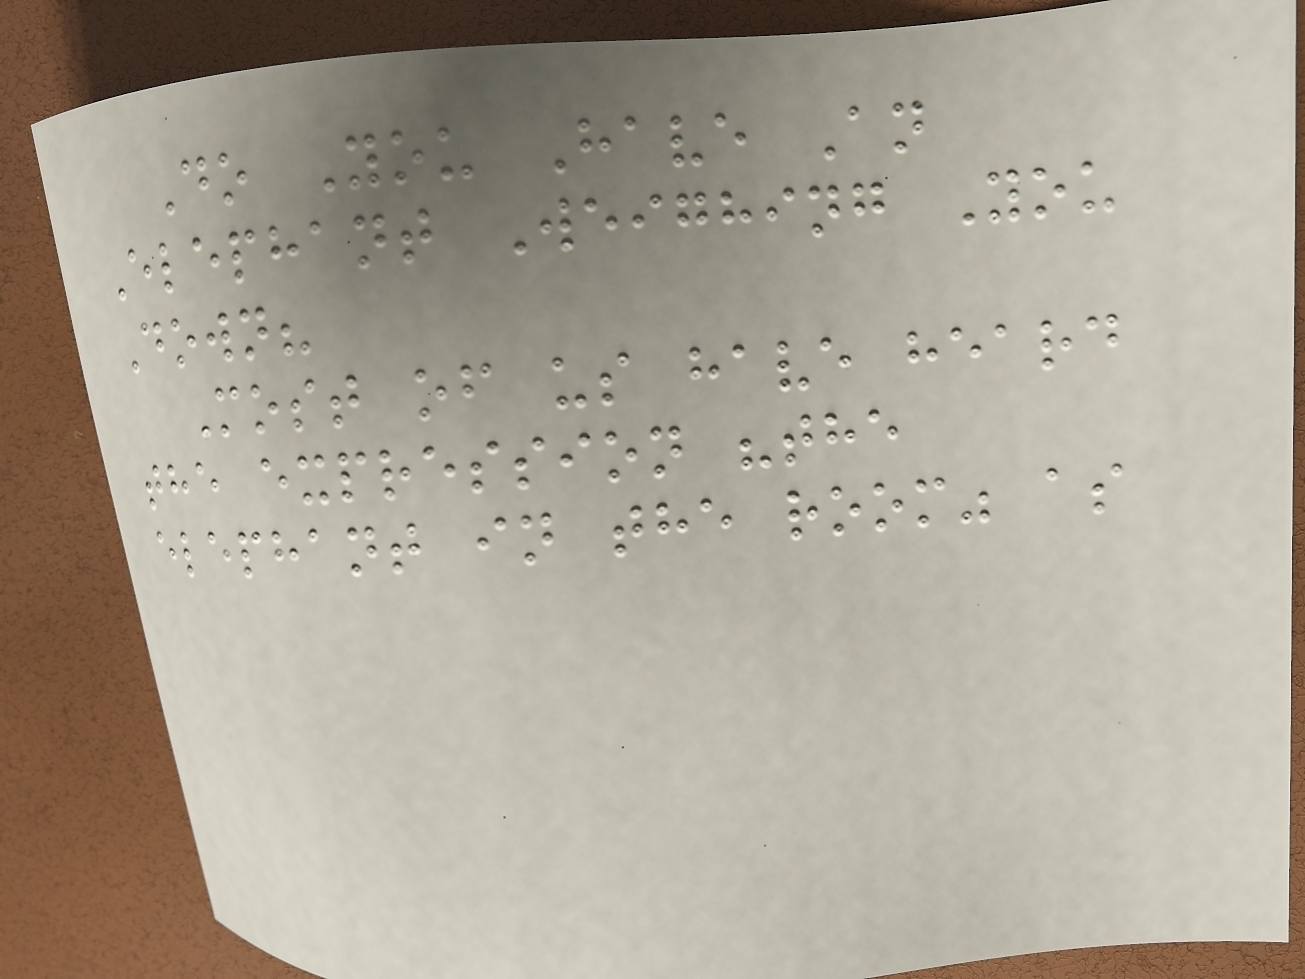Do You Have An
Elephant Weighing You
Down?
Most of us have heard
the expression "the
elephant in the room" as
